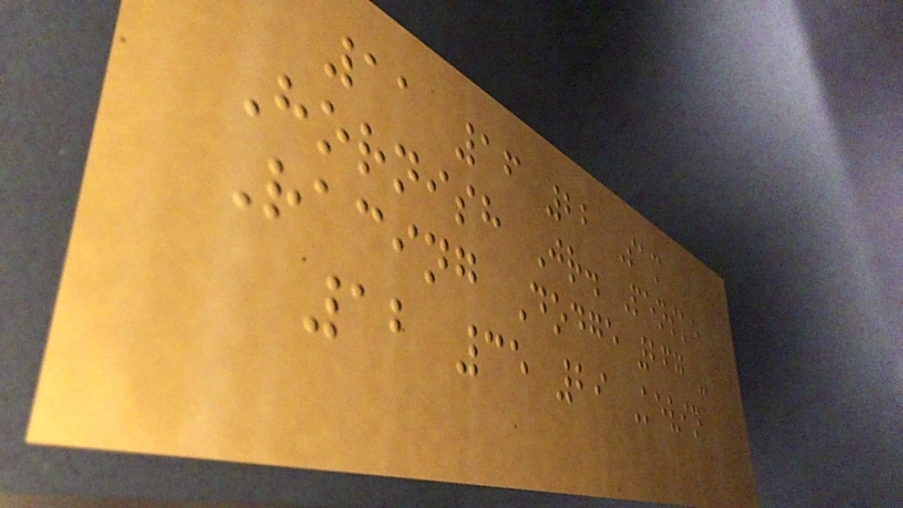11 16 22 Sam
Hornish Jr. Penske
Racing Dodge 267 -
12 35 29 Kevin
